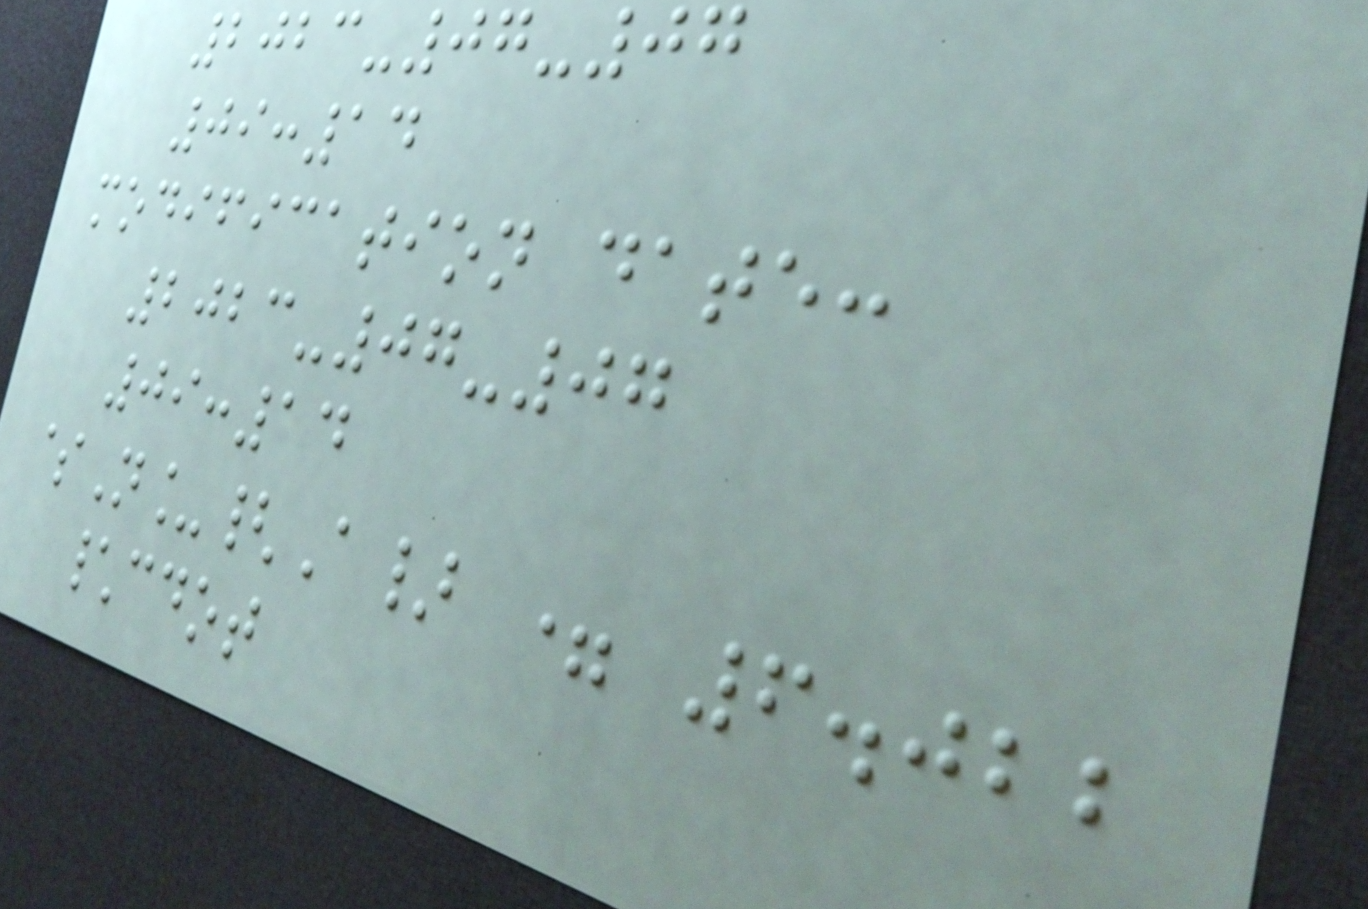2023-07-07
09:14
modification date:
2023-07-07
09:14
$N_{A} = 6.022
\cdot
